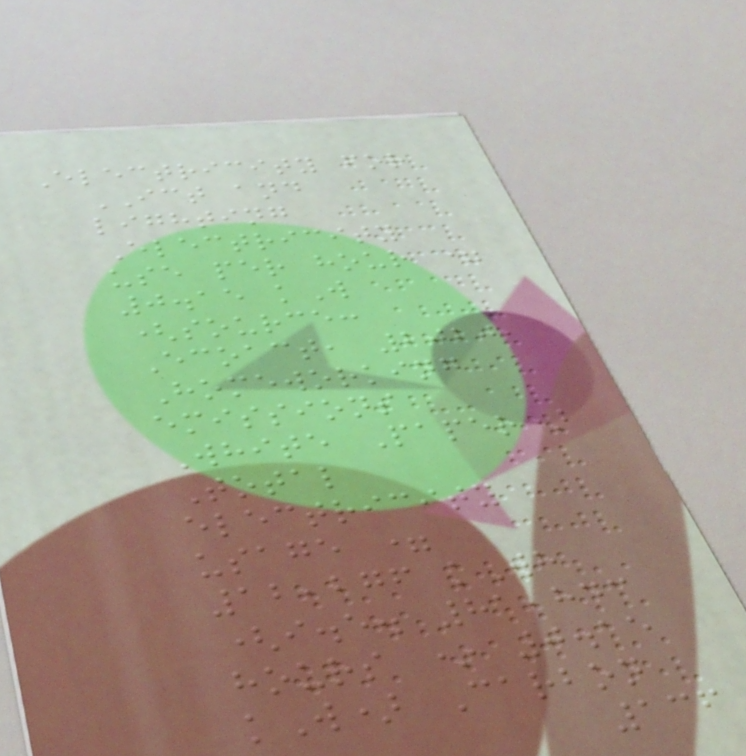Electricity for
ICT and
lighting
Electricity
use per hour =
0.15 kW
(source:
Ecoact, 2020,
Homeworking
emissions
White Paper)
Total
electricity
usage =
12,276 kWh
(i.e. 81,843
hours * 0.15
kW) Carbon
136
